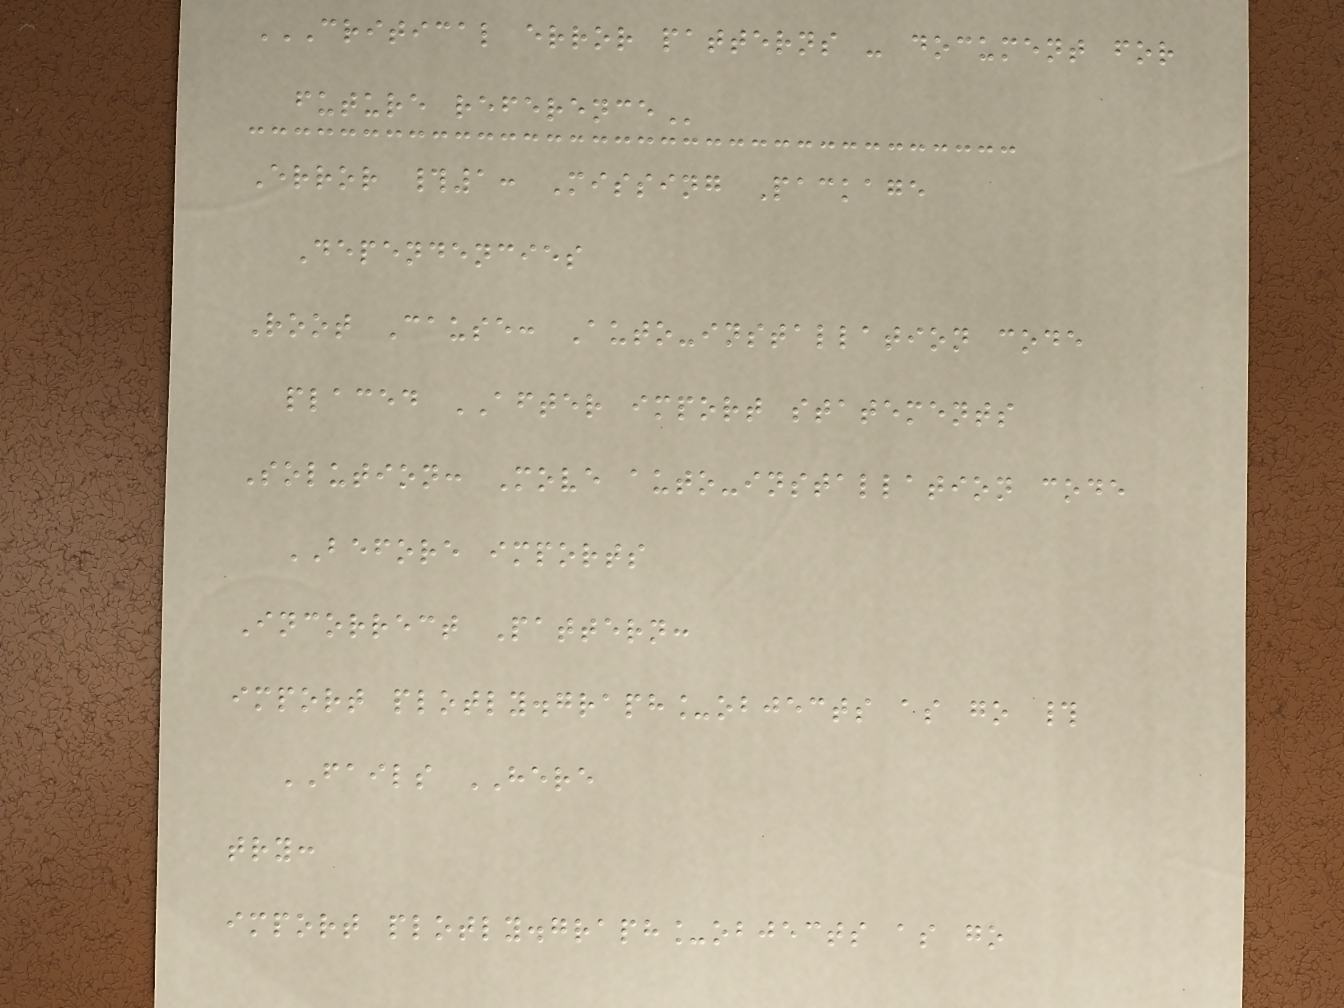CRITICAL ERROR PATTERNS - DOCUMENT FOR
FUTURE REFERENCE
Error #1: Missing Package
Dependencies
Root Cause: Auto-installation code
placed AFTER import statements
Solution: Move auto-installation code
BEFORE imports
Incorrect Pattern:
import plotly.graph_objects as go #
FAILS HERE
try:
import plotly.graph_objects as go
